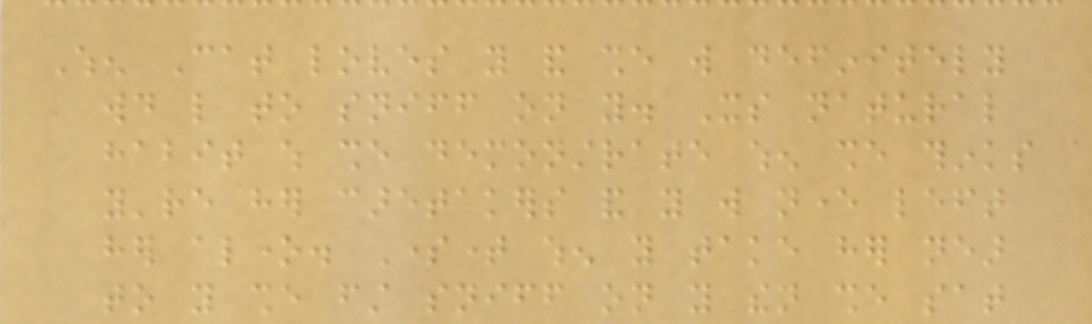When Cat loves you and she will definitely
would like to sniff on you. Its natural
habit which she demonstrate when she thinks
you're her caretakers and you will never left
her alone. Sometime when you take her near
to you she first sniff on you then she sat
